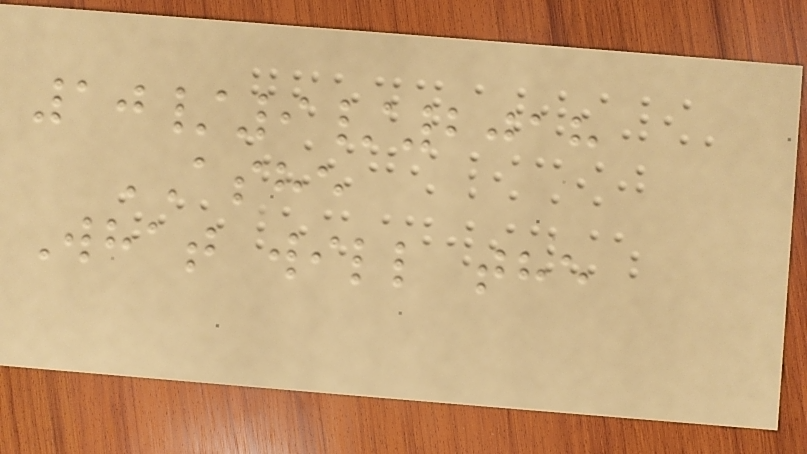10/9/2018
ASHE
What will the
